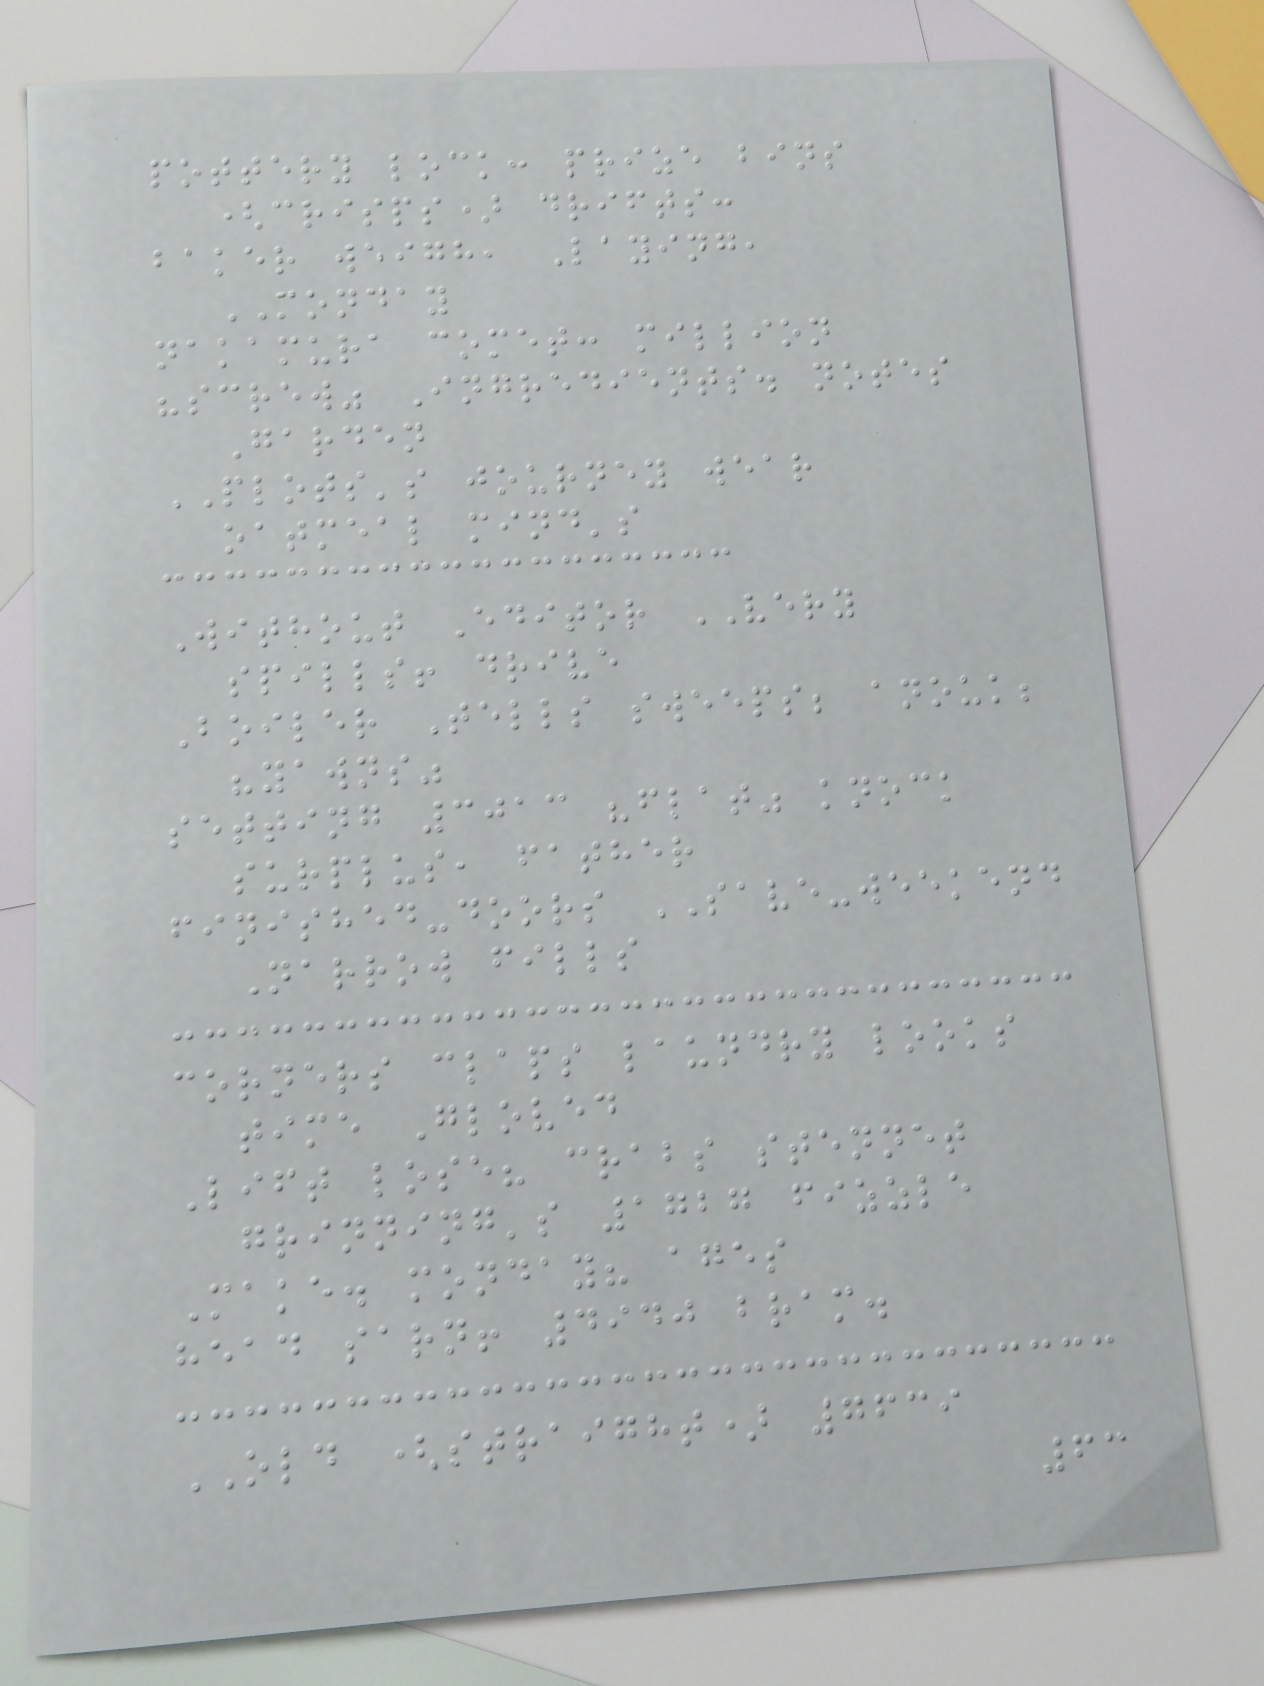pottery lock: prize bins
(crisps) drifts:
baker weigh, Laying,
MONDAY
nakamura comet: million
"screw" Ingredients. notes
Garden
PLOTS's journey wear
oatmeal mind's
Without Editor VERY
spills! drive
Boiler Tells sweeps; anouk;
"yawns"
setting 3013 "flat" knock
surplus, father
finished-doors SAVE-weekend
Narrow fills
corners claps laundry looks
time Gloved
Lift lose? crabs stennet
grinning's 1727 fizzle
Make. monday? ages
head sarn! 4940 bram.
OLD (straight) 7639
63
